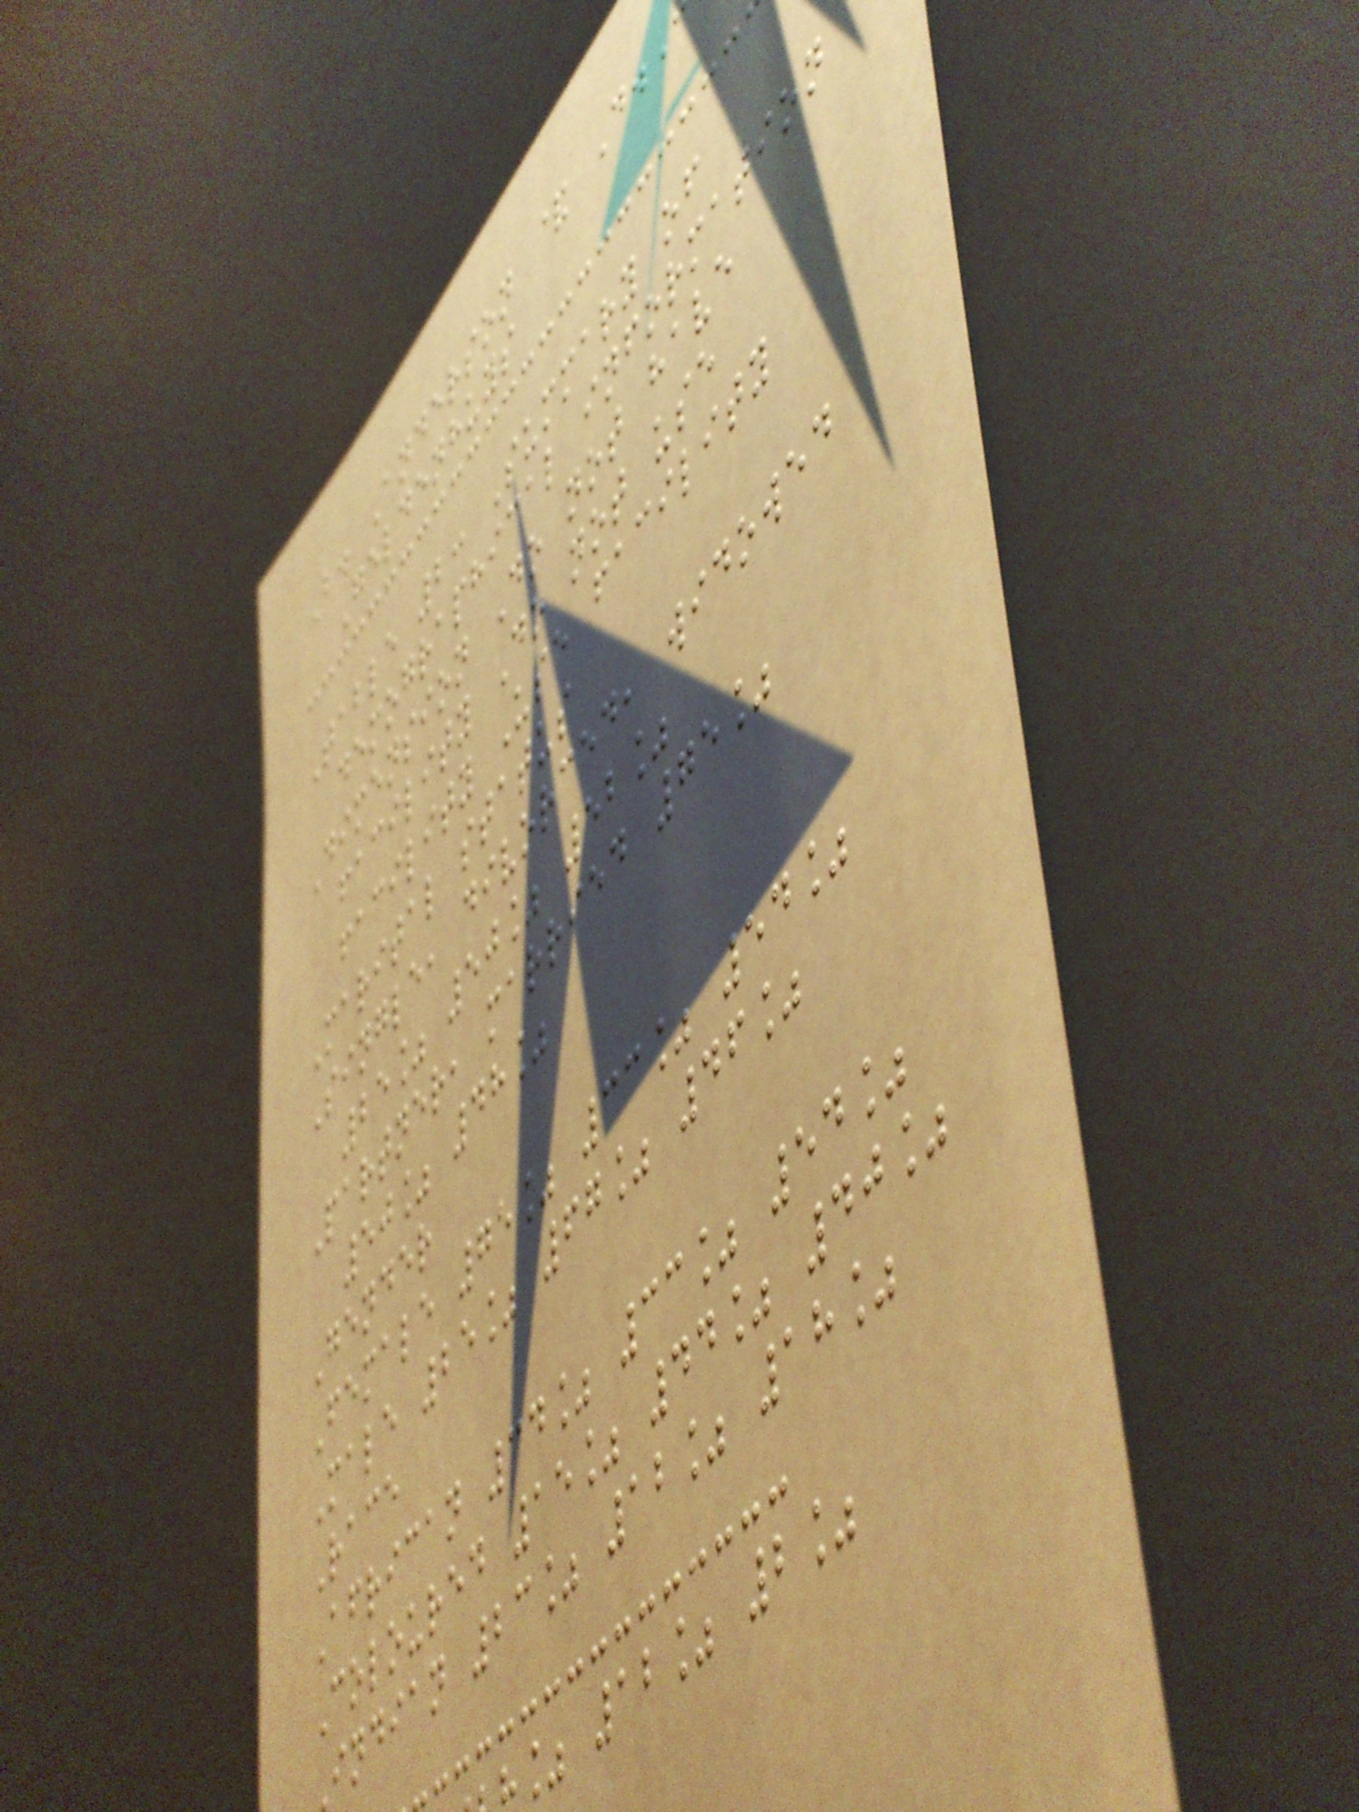B. Anderson & D.
Geldenhuys
Table 2: Summary of
demographical information
Dimension Do not have
facility Do not use
facility Use facility
Marital status
Single, divorced, widowed
25% 50% 52%
Partner, married 75%
50% 48%
Gender
Female 75% 33% 54%
Male 25% 67% 46%
Race
African 34% 33% 54%
Coloured 15% 44% 40%
indian 23% 12% 18%
% 12% 2%
